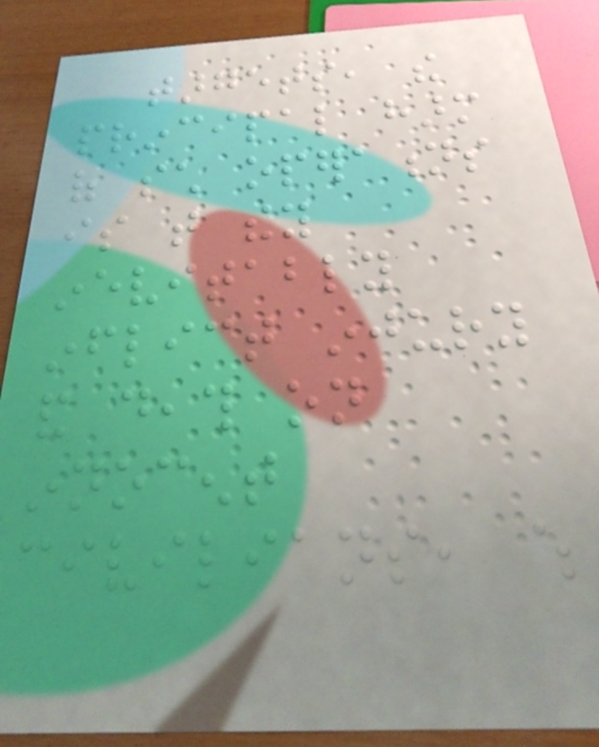targets, the
principal harm
of such operations
is that they
inevitably
inflict injury
and death on
innocent
civilians, which
